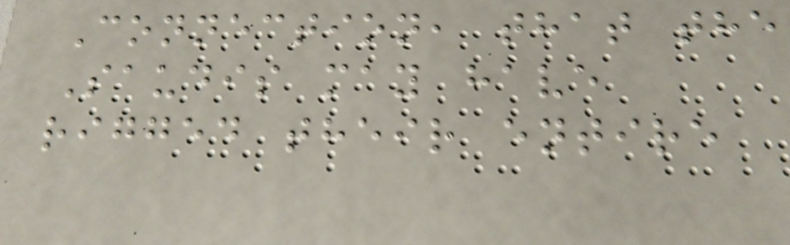Connection, that the
Saudis may have
rigged their entire
